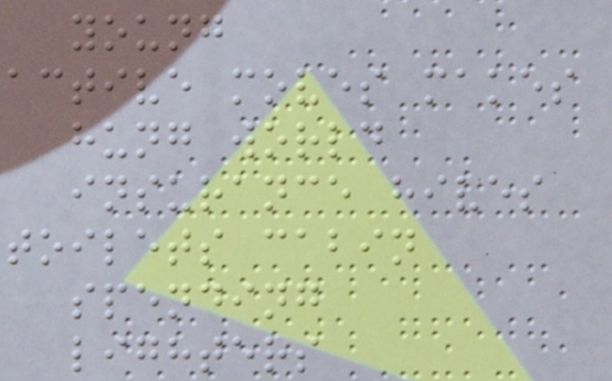young
active moves makes
hung world
insurance hives
toilets cabin
spending
lighters
